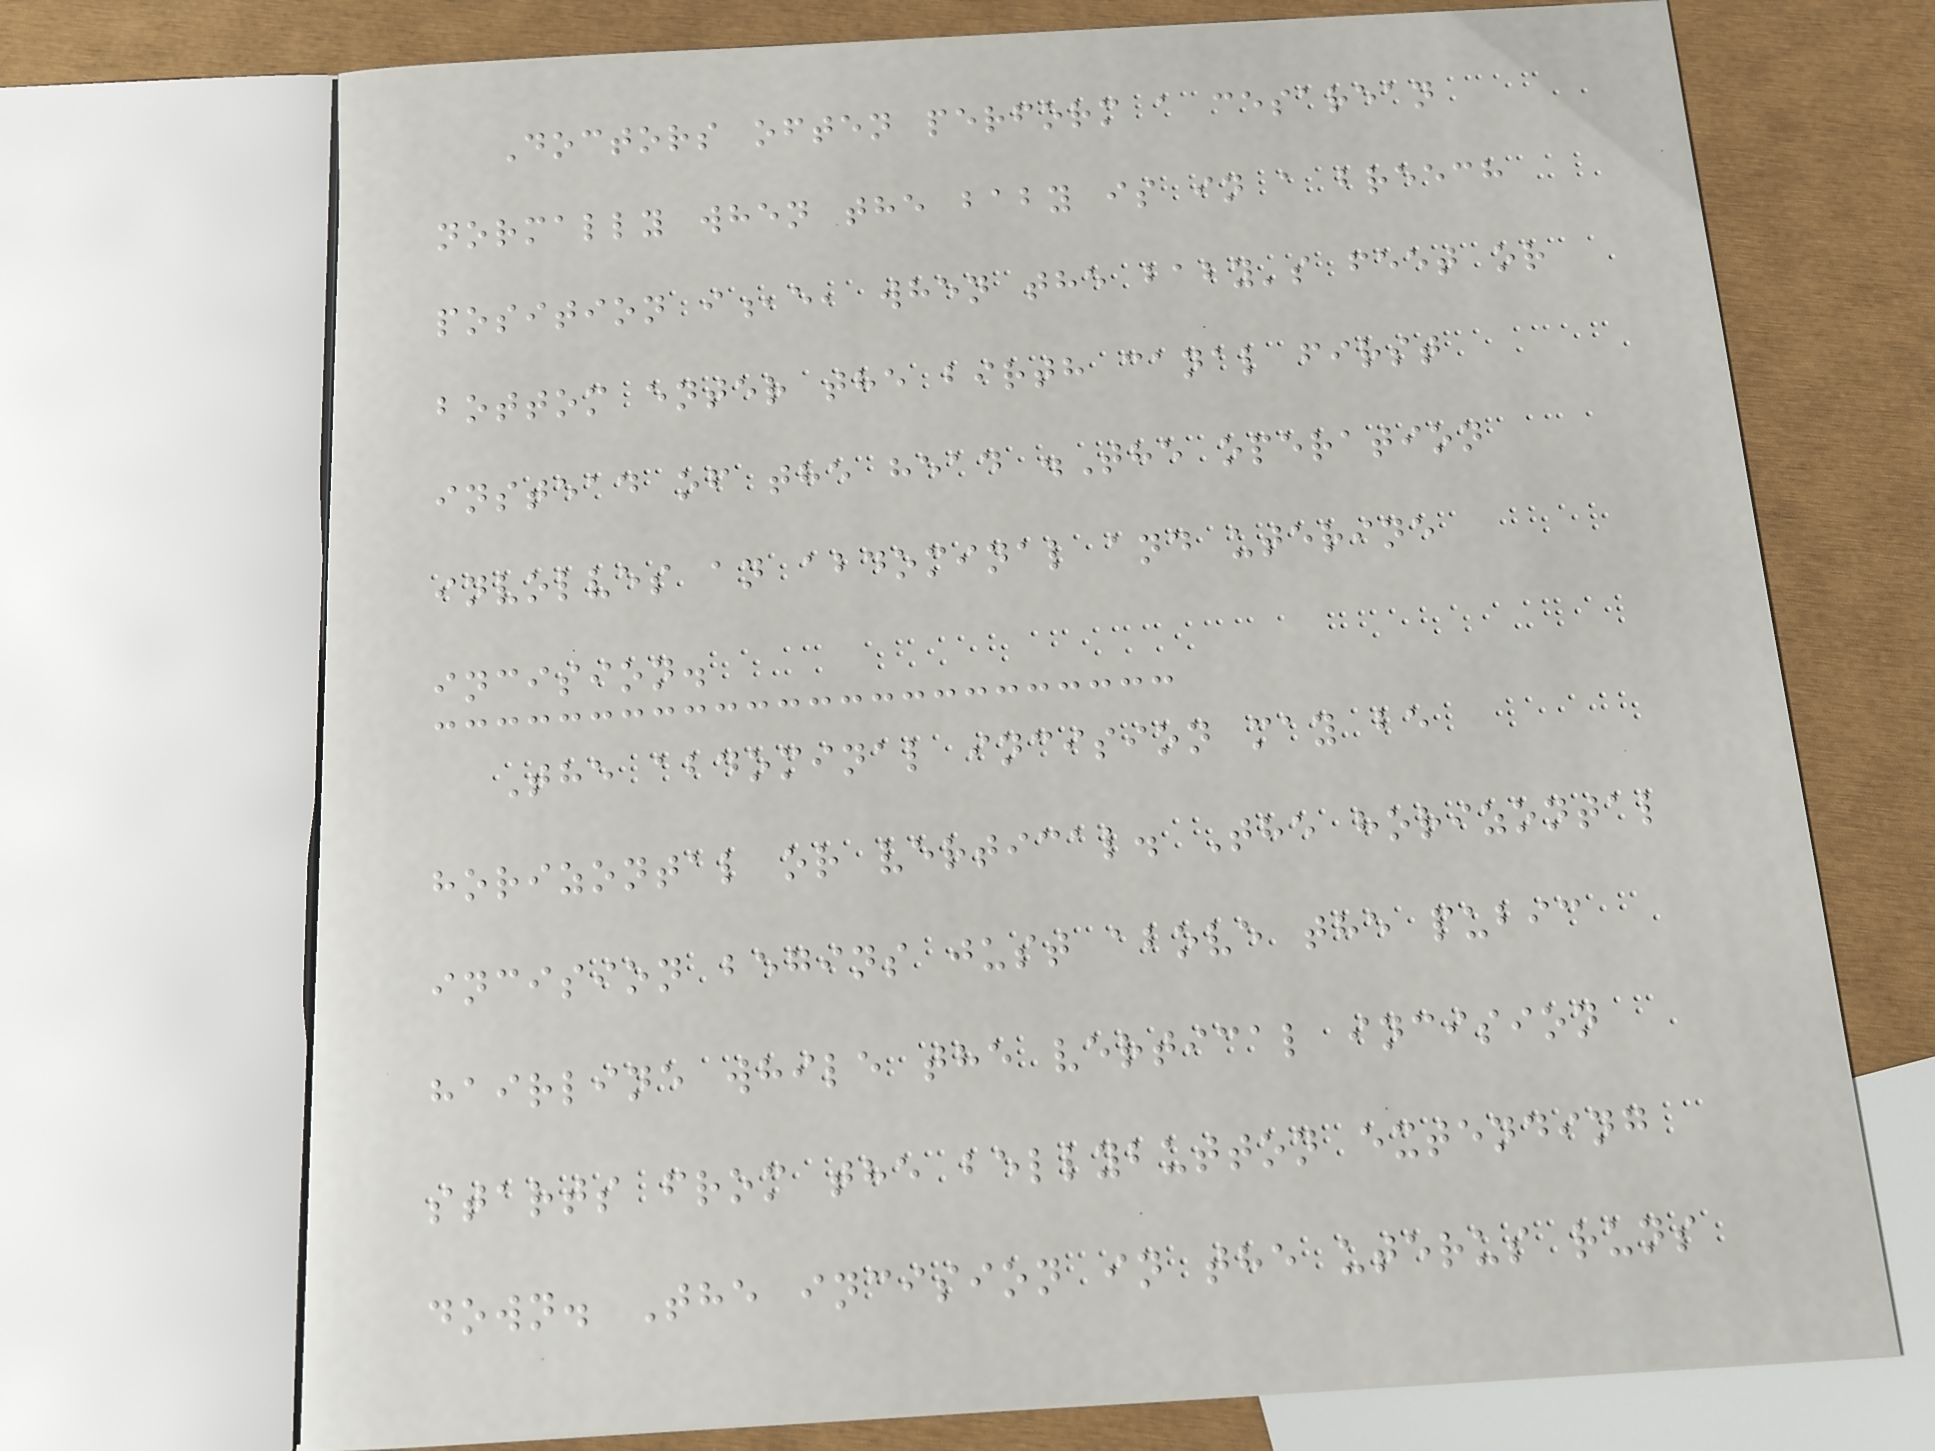Doctors often perform a cesarean
normally when the baby is in a breech
position i,e, when the baby's feet or
bottom enter the birth canal first
instead of the head .The operation
involves an abdominal and uterine
incision.
The abdominal incision may be
horizontal or vertical. The horizontal
incision begins just above the pubic
hairline while the vertical incision
starts from the bellybutton extending
down. The incision in the uterus runs
